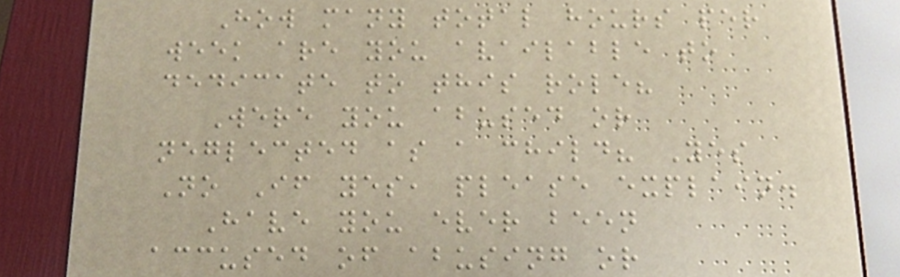How many total hours per
week are you available to
dedicate to this role?
Were you abused or
neglected as a child? Yes
No If yes, please explain.
Have you ever been
accused of abusing or
